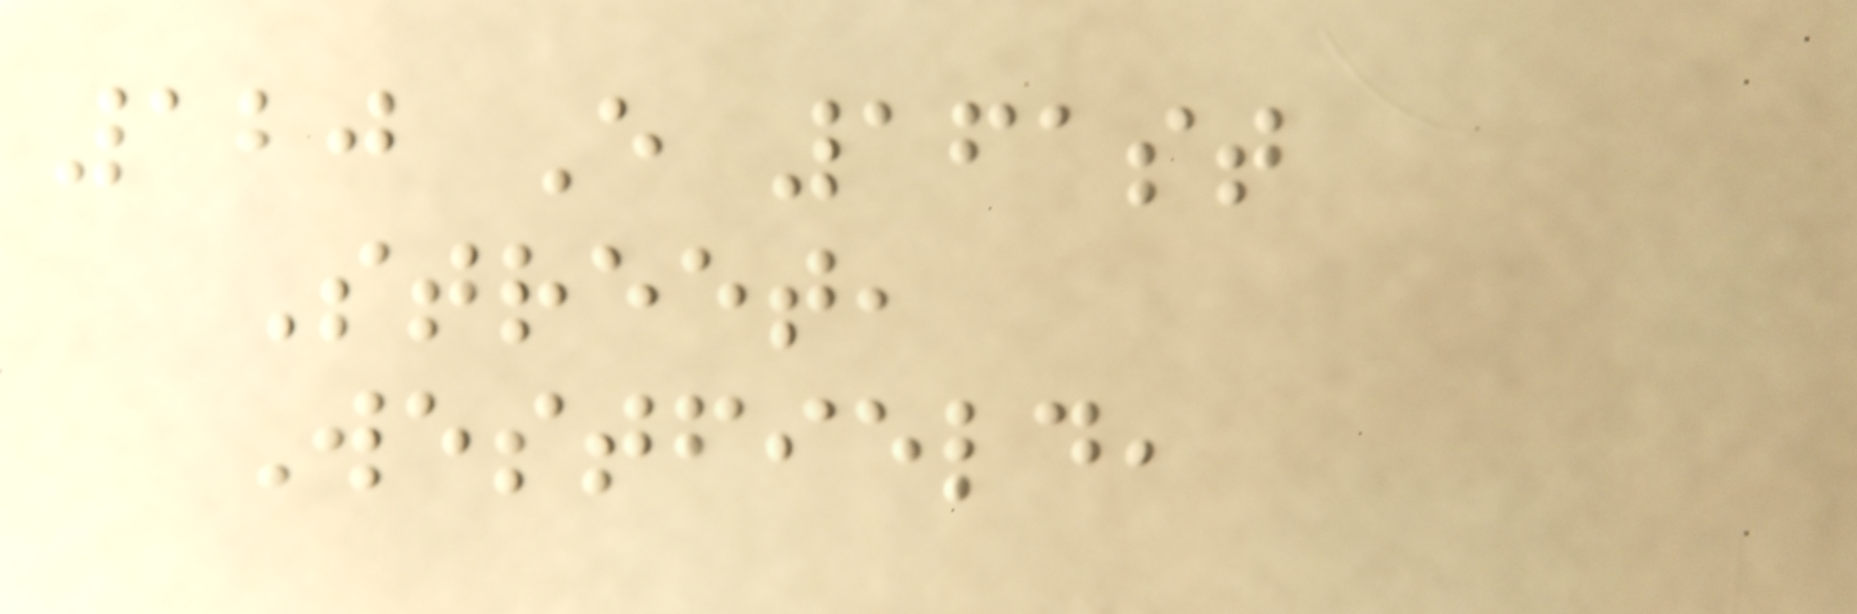120 E 161st
Street,
Westfield,
